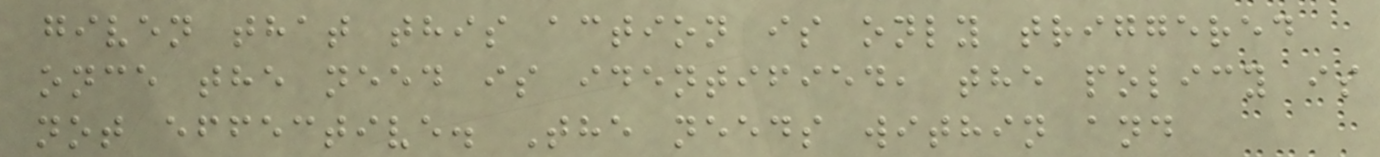given that this action is only triggered
once the need is identified, the policy is
not effective. The needs within and
